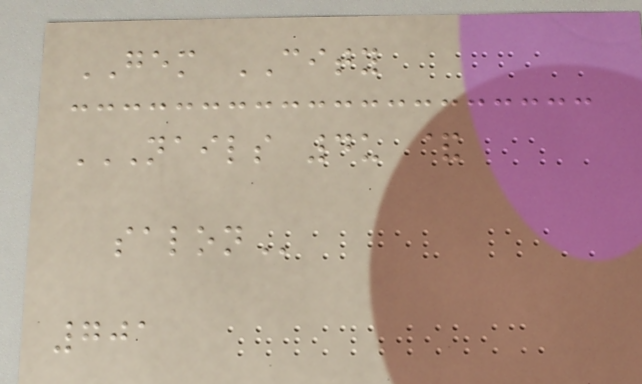GEM CITY
NAILS 4U &
SALON
701
